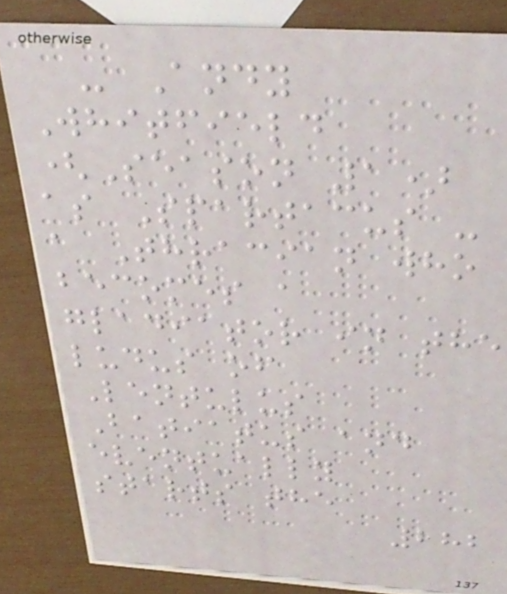- Andy
Whitfield
(Season 1)
as Spartacus -
a Thracian who
becomes a
gladiator in the
ludus of
Lentulus
Batiatus and
eventually
starts the
282
